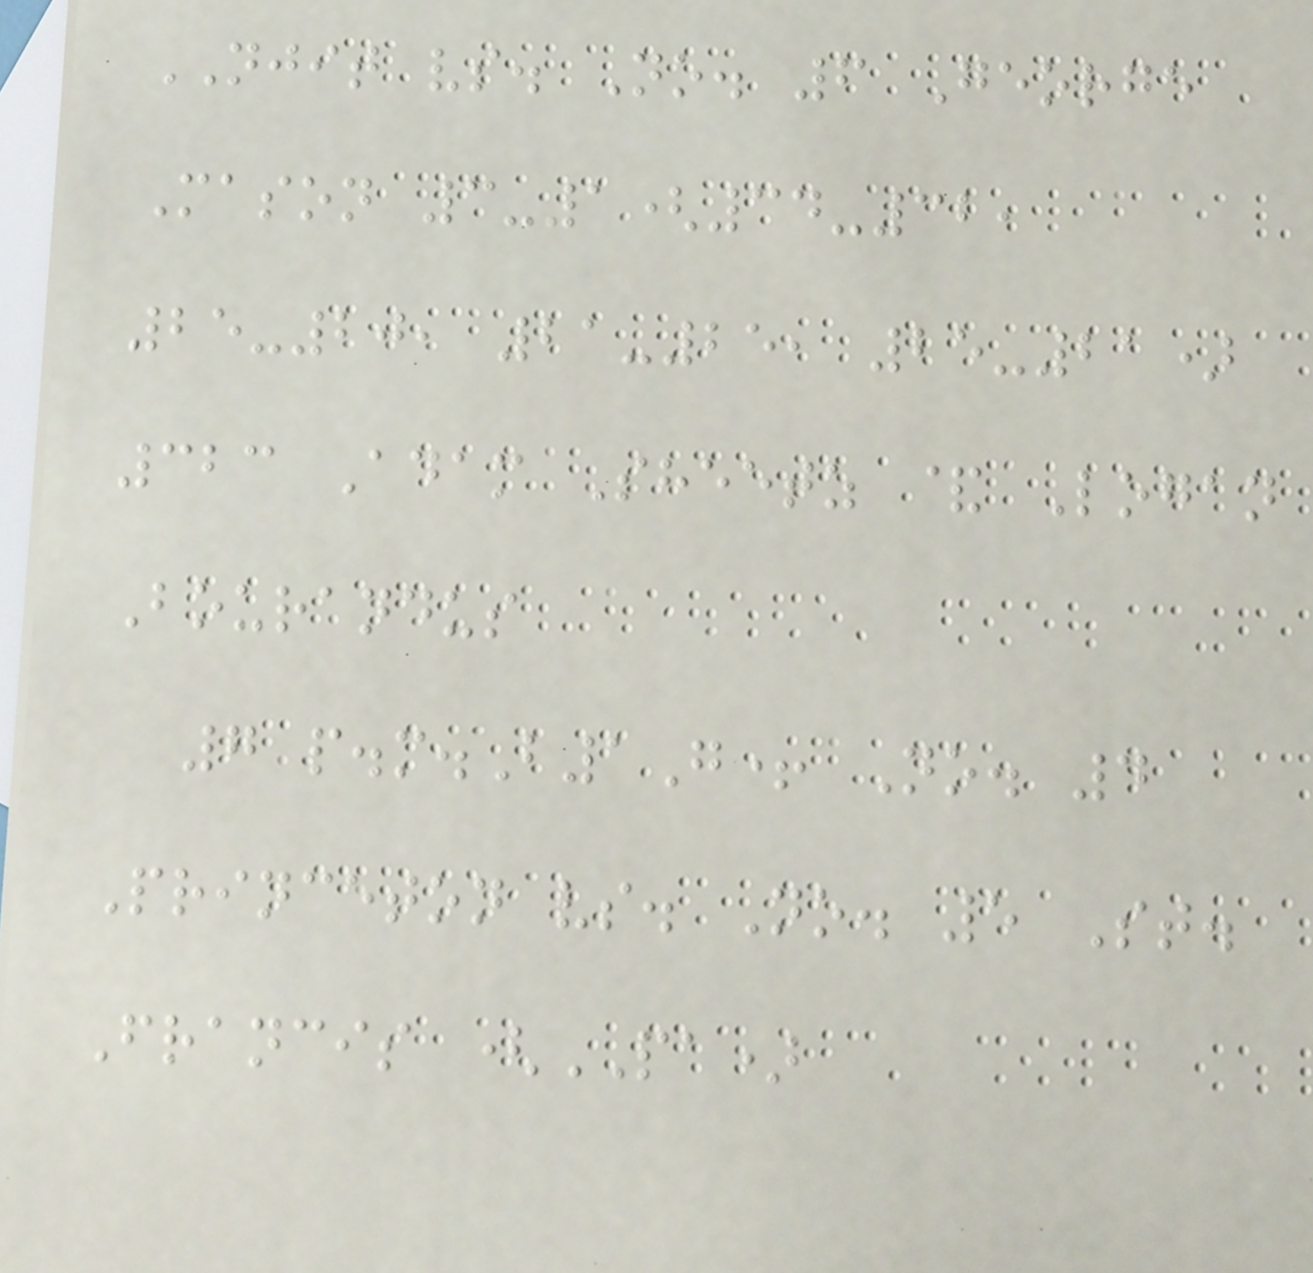NJIT vs. No. 6 George
Mason 3-1(34-32,
25-20, 21-25, 25-21)
323 Adam Sheetz & Logan
Bourandus
7 p.m.B1G+ No. 4
Princeton vs. No. 5 St.
Francis (PA)
